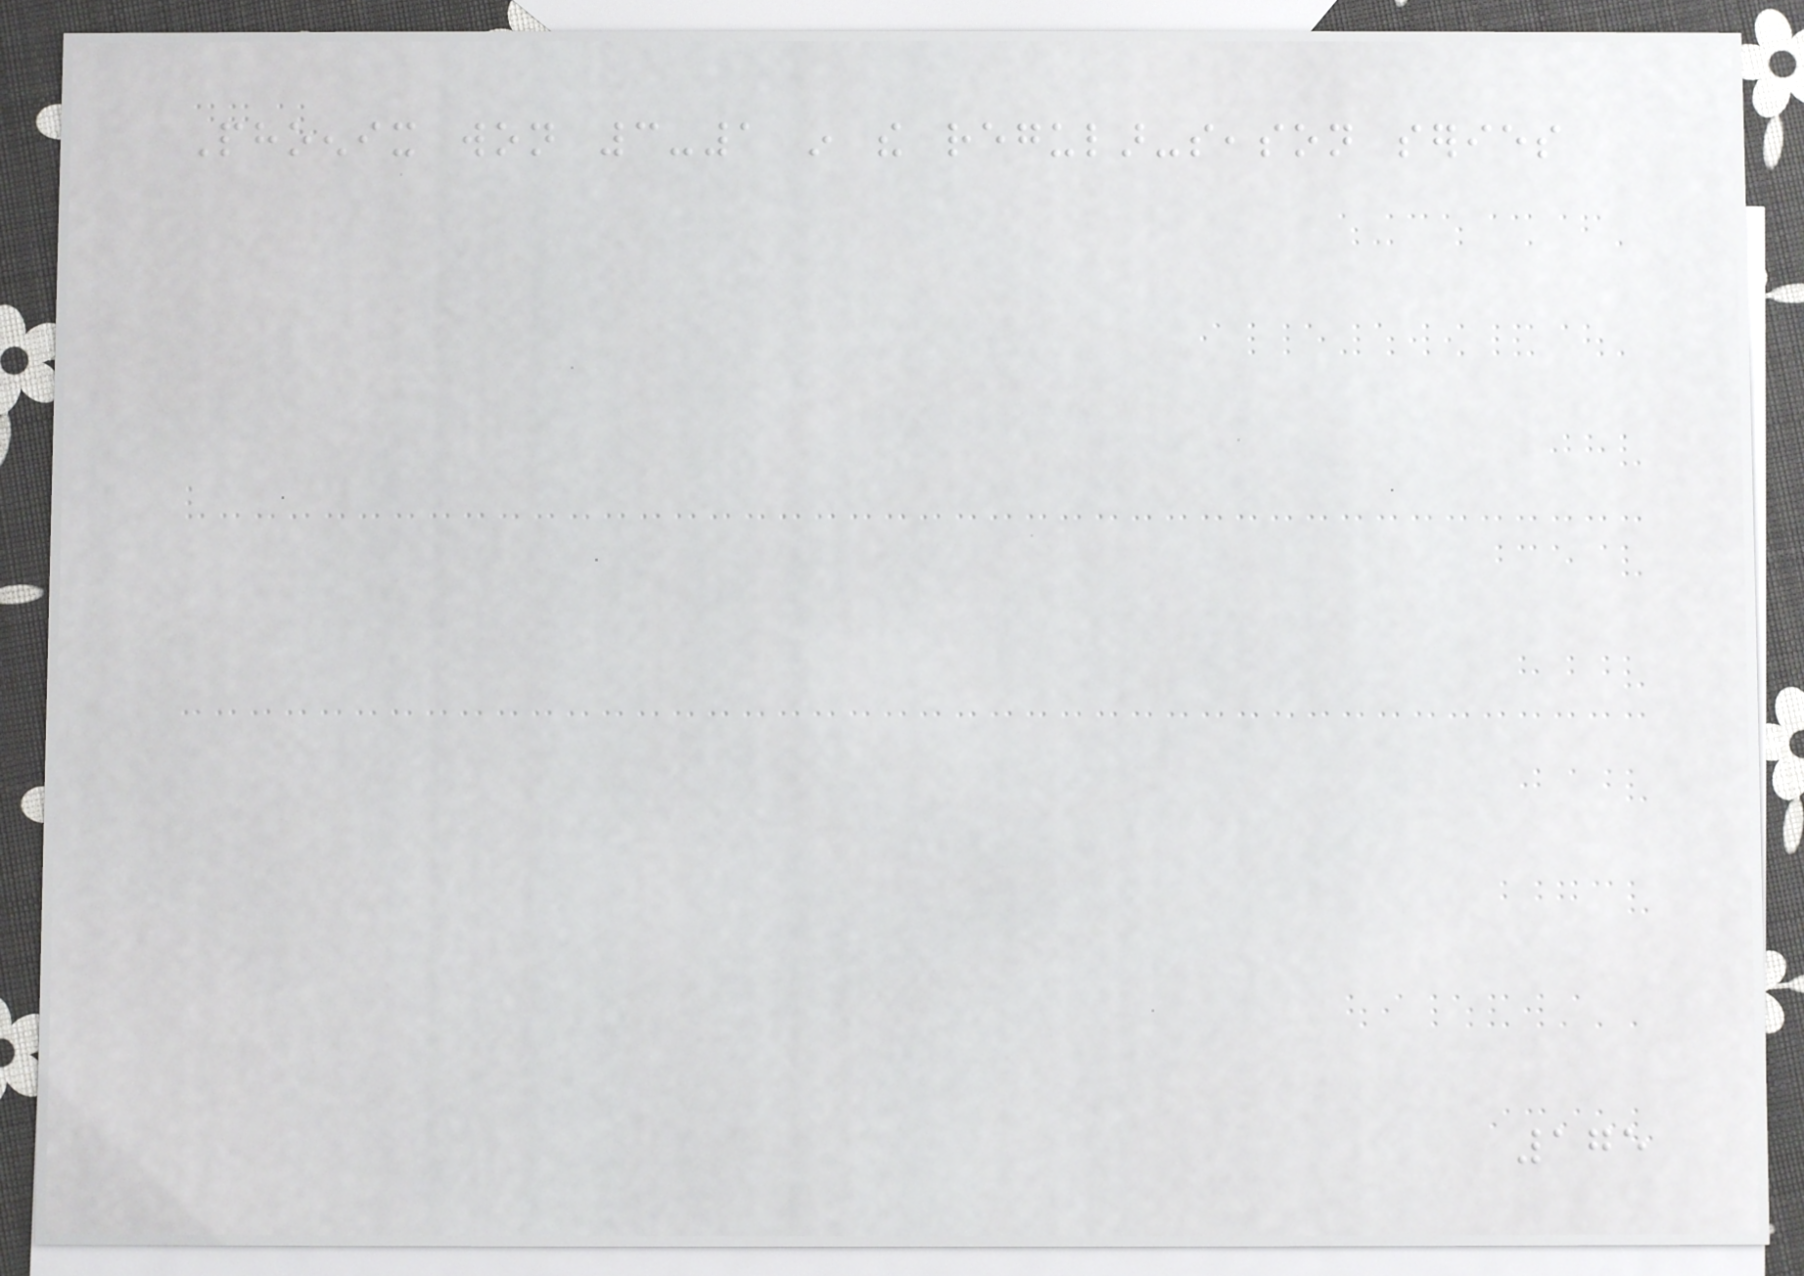Phoenix won 3-1 in the regular-season series
175
